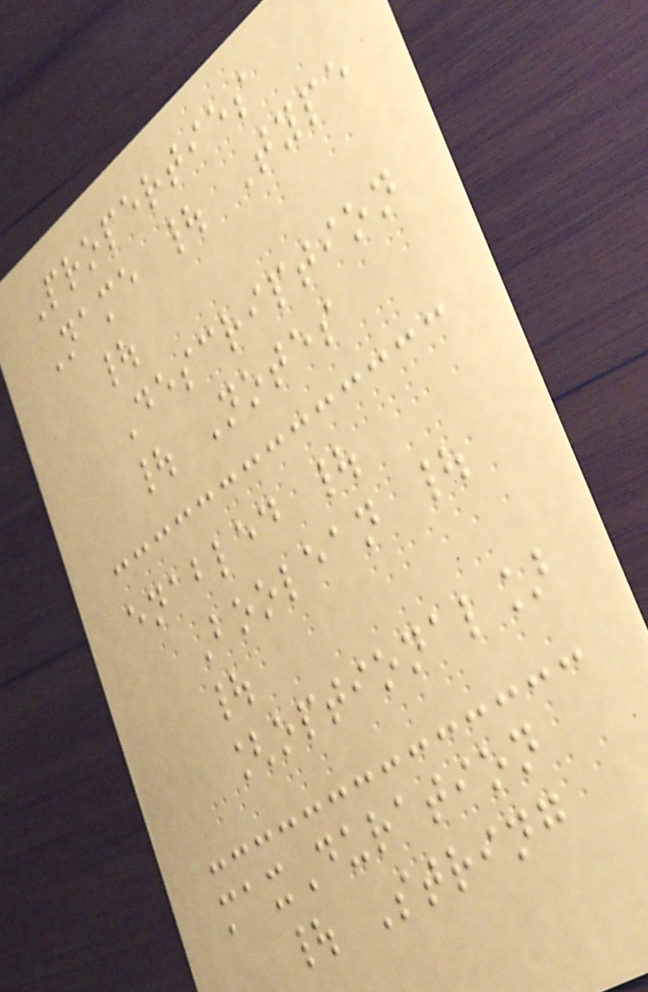Properties
Name | Type
|
Description
| Notes
enabled |
Boolean |
|
[optional]
maxDuration
| String
